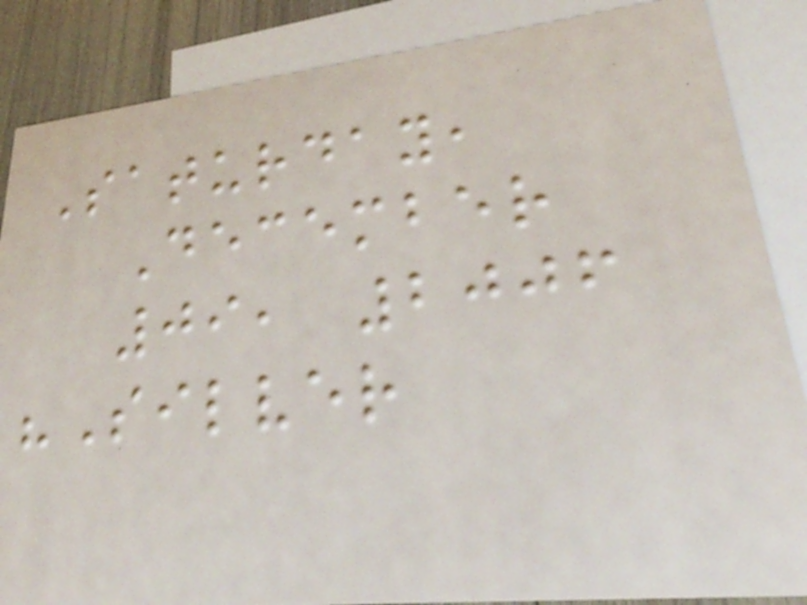Saturday,
December
09, 2006
"Silver
